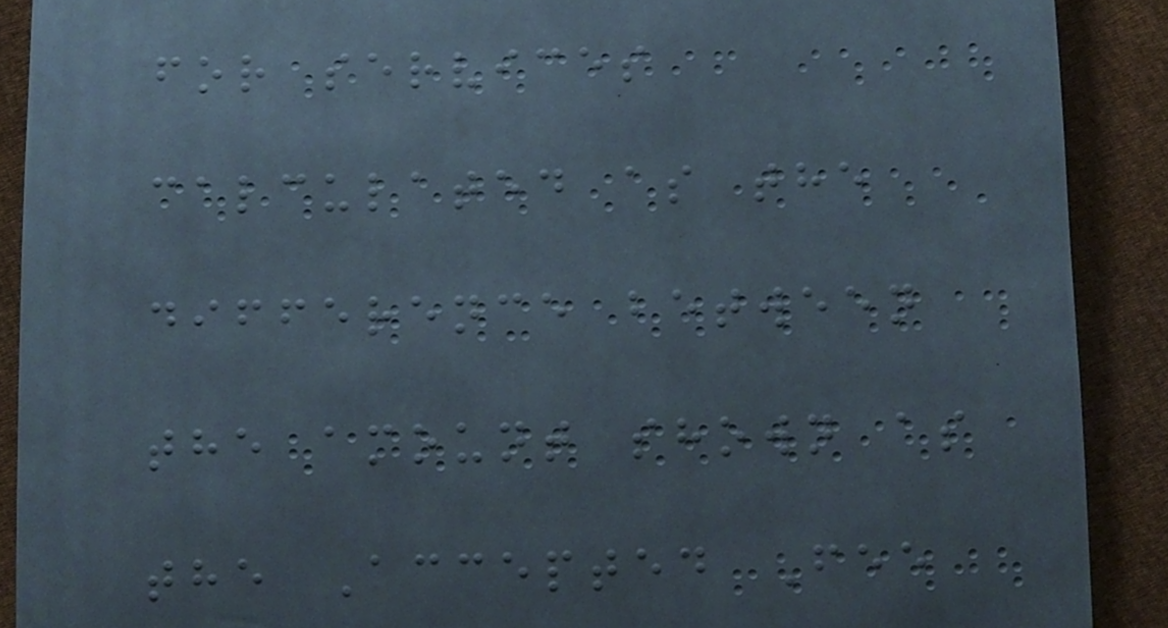for services
calculated as the
difference between
the amount shown as
the Accepted Fee
